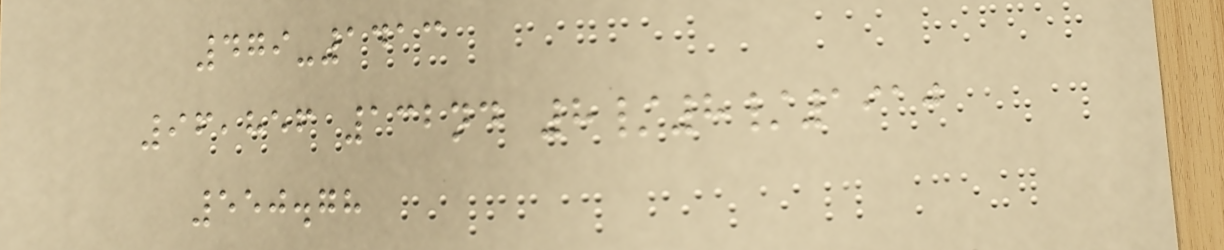479-1413
96,856 132nd 8/8/1910
550.78
